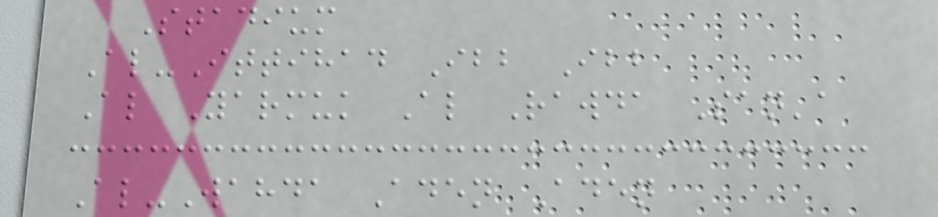Stadium
Al-Ittihad Ibb Ibb
Al Yarmuk Al Rawda San'a
Al-Wahda Aden Aden
